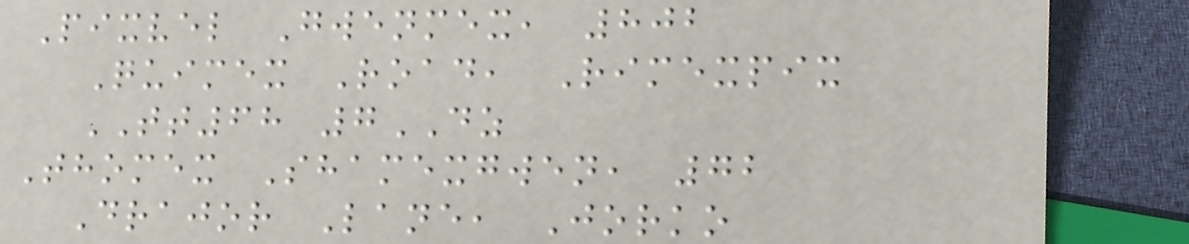Pixvel Gwenmex, 802
Quimex Road, Rimexpix
TT68 7DZ
Thomex Shamexgwen, 72
Drajor Lane, Jorko
